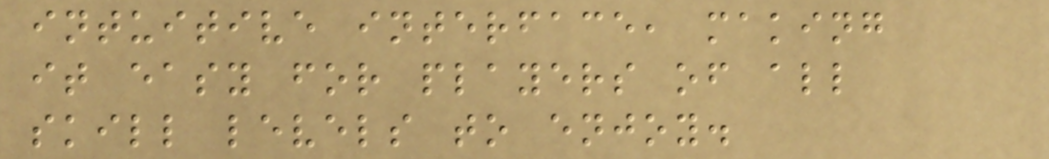intuitive interface, making
it easy for players of all
skill levels to enjoy.
